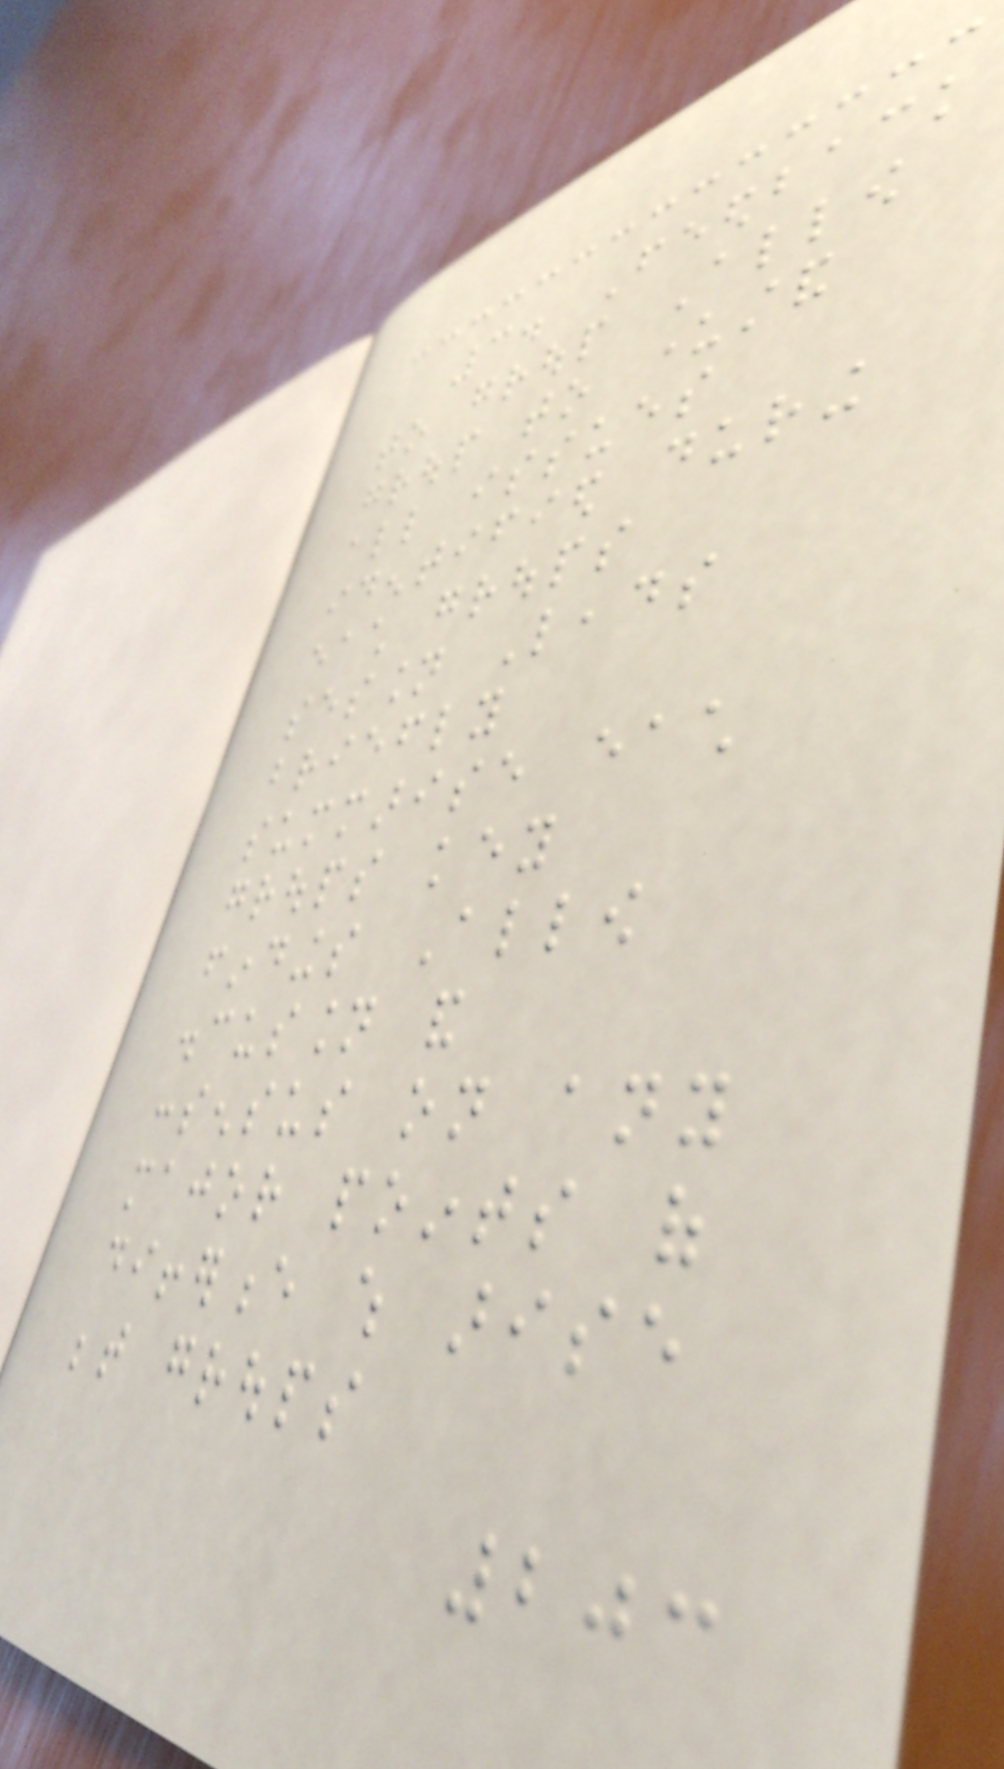3. Feedback
to group Allow
group to understand
all issues
identified during
each groups
session Leads
briefly
summarise each
groups key
findings Allow
discussion and
consensus on any
major points of
difference which arise
between groups
203
